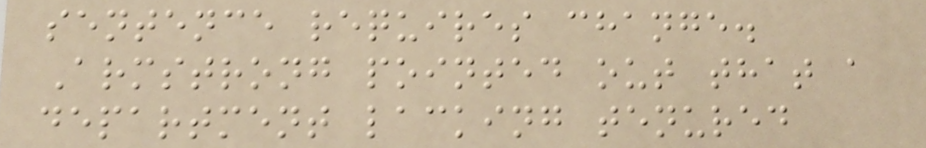sentence requires change.
Armstrong pointed out that a
department lacking tenured
